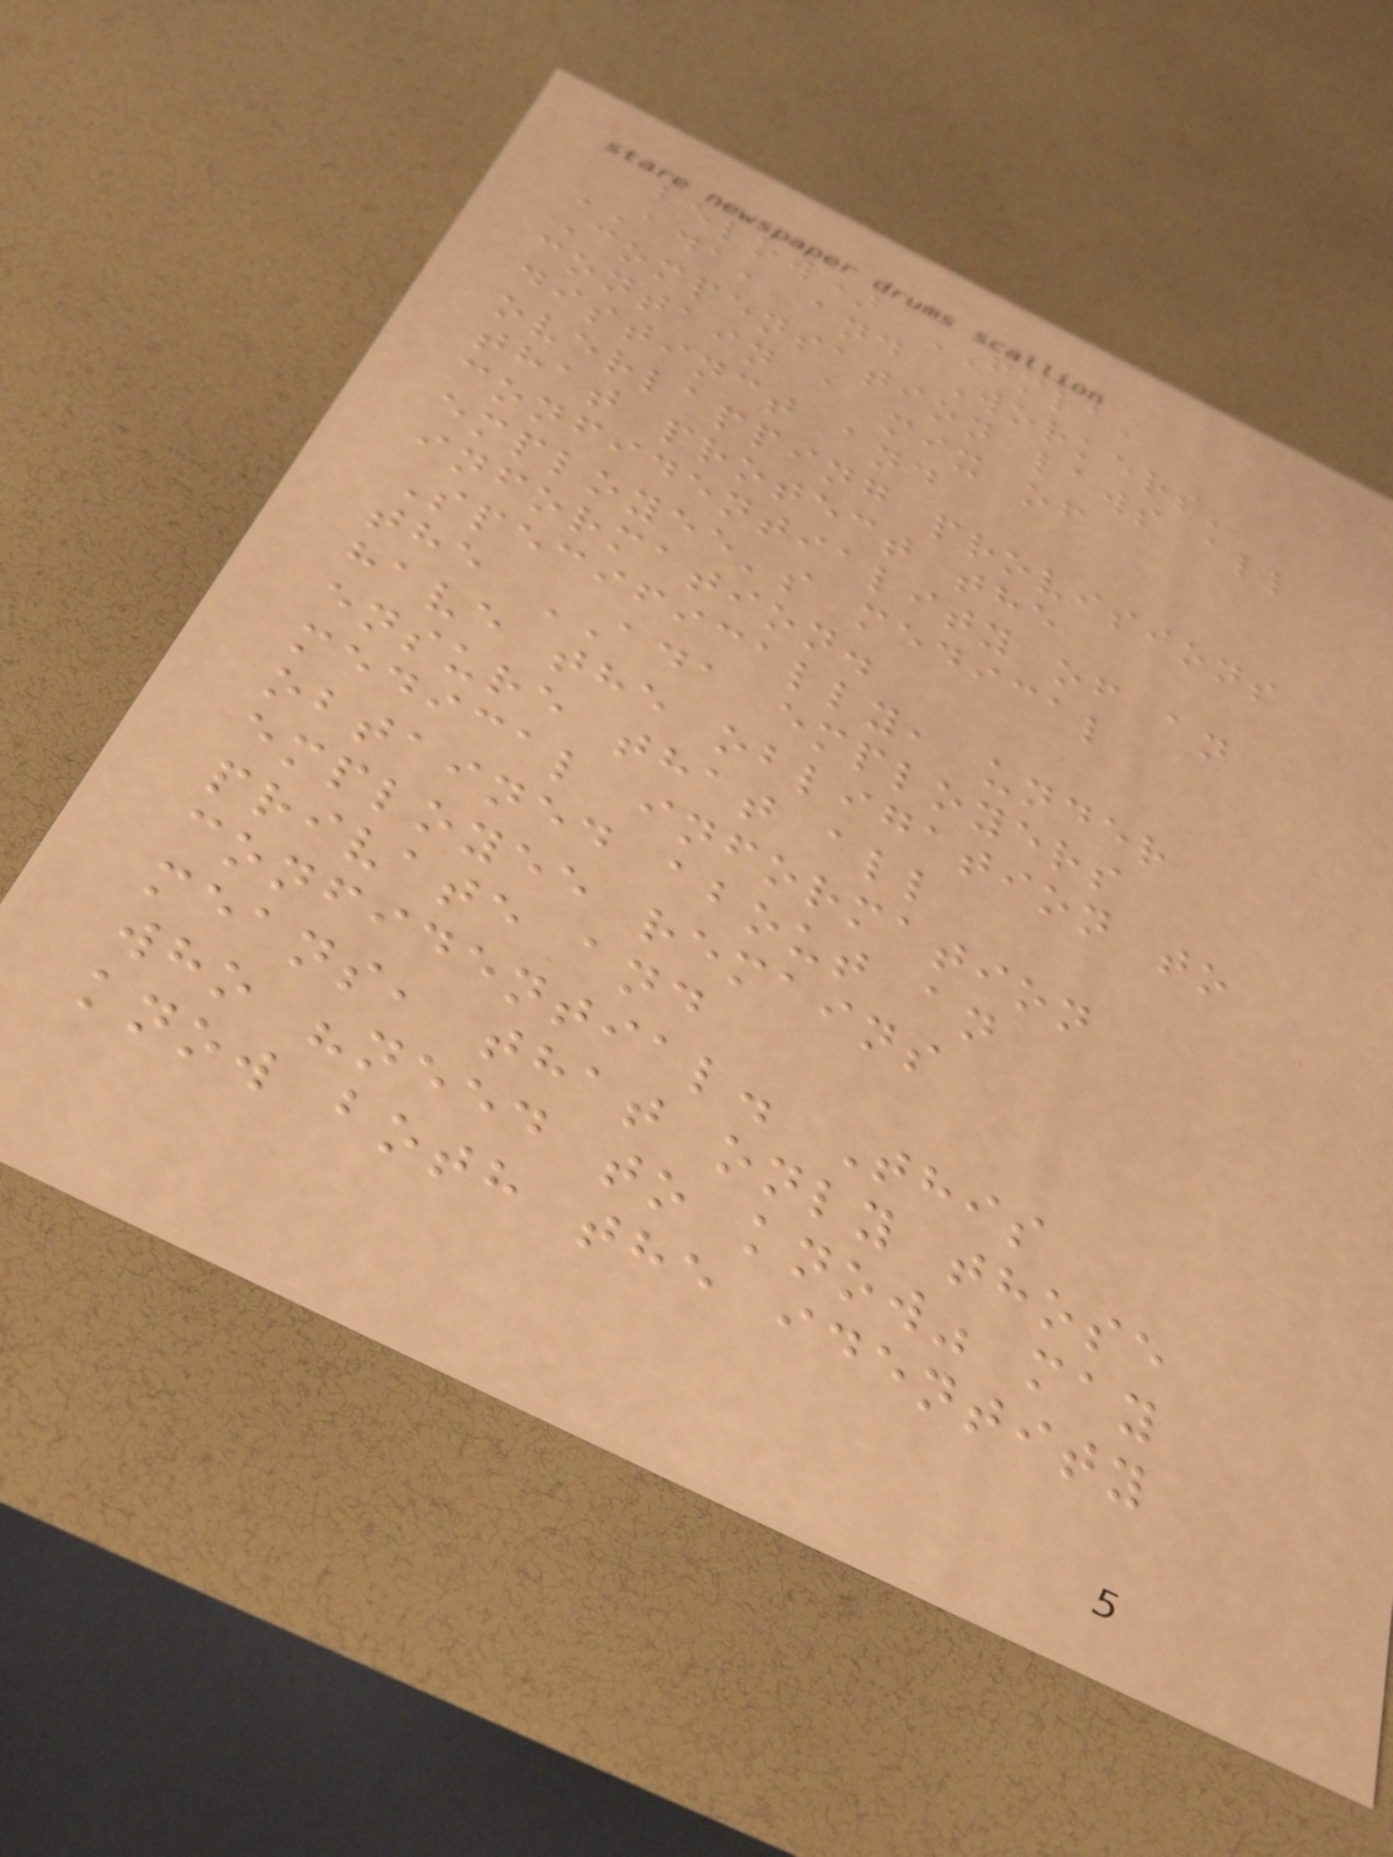below) FMLA,
ADA, and Workers'
Compensation laws all
contain a mix of
distinct and
overlapping provisions
that protect the
confidentiality of an
employee's medical
information.
Specifically, under
the ADA employers
have the obligation to
ensure that all
medical information
obtained about an
employee remains
private and
confidential. This
means, that only those
who "need to know" may
know both the identity
